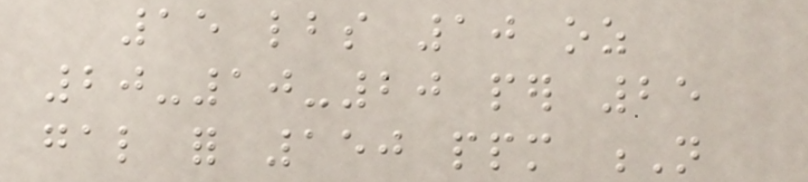15 lbs 10 oz
20-10-20 per 25
gal for 150 ppm N
